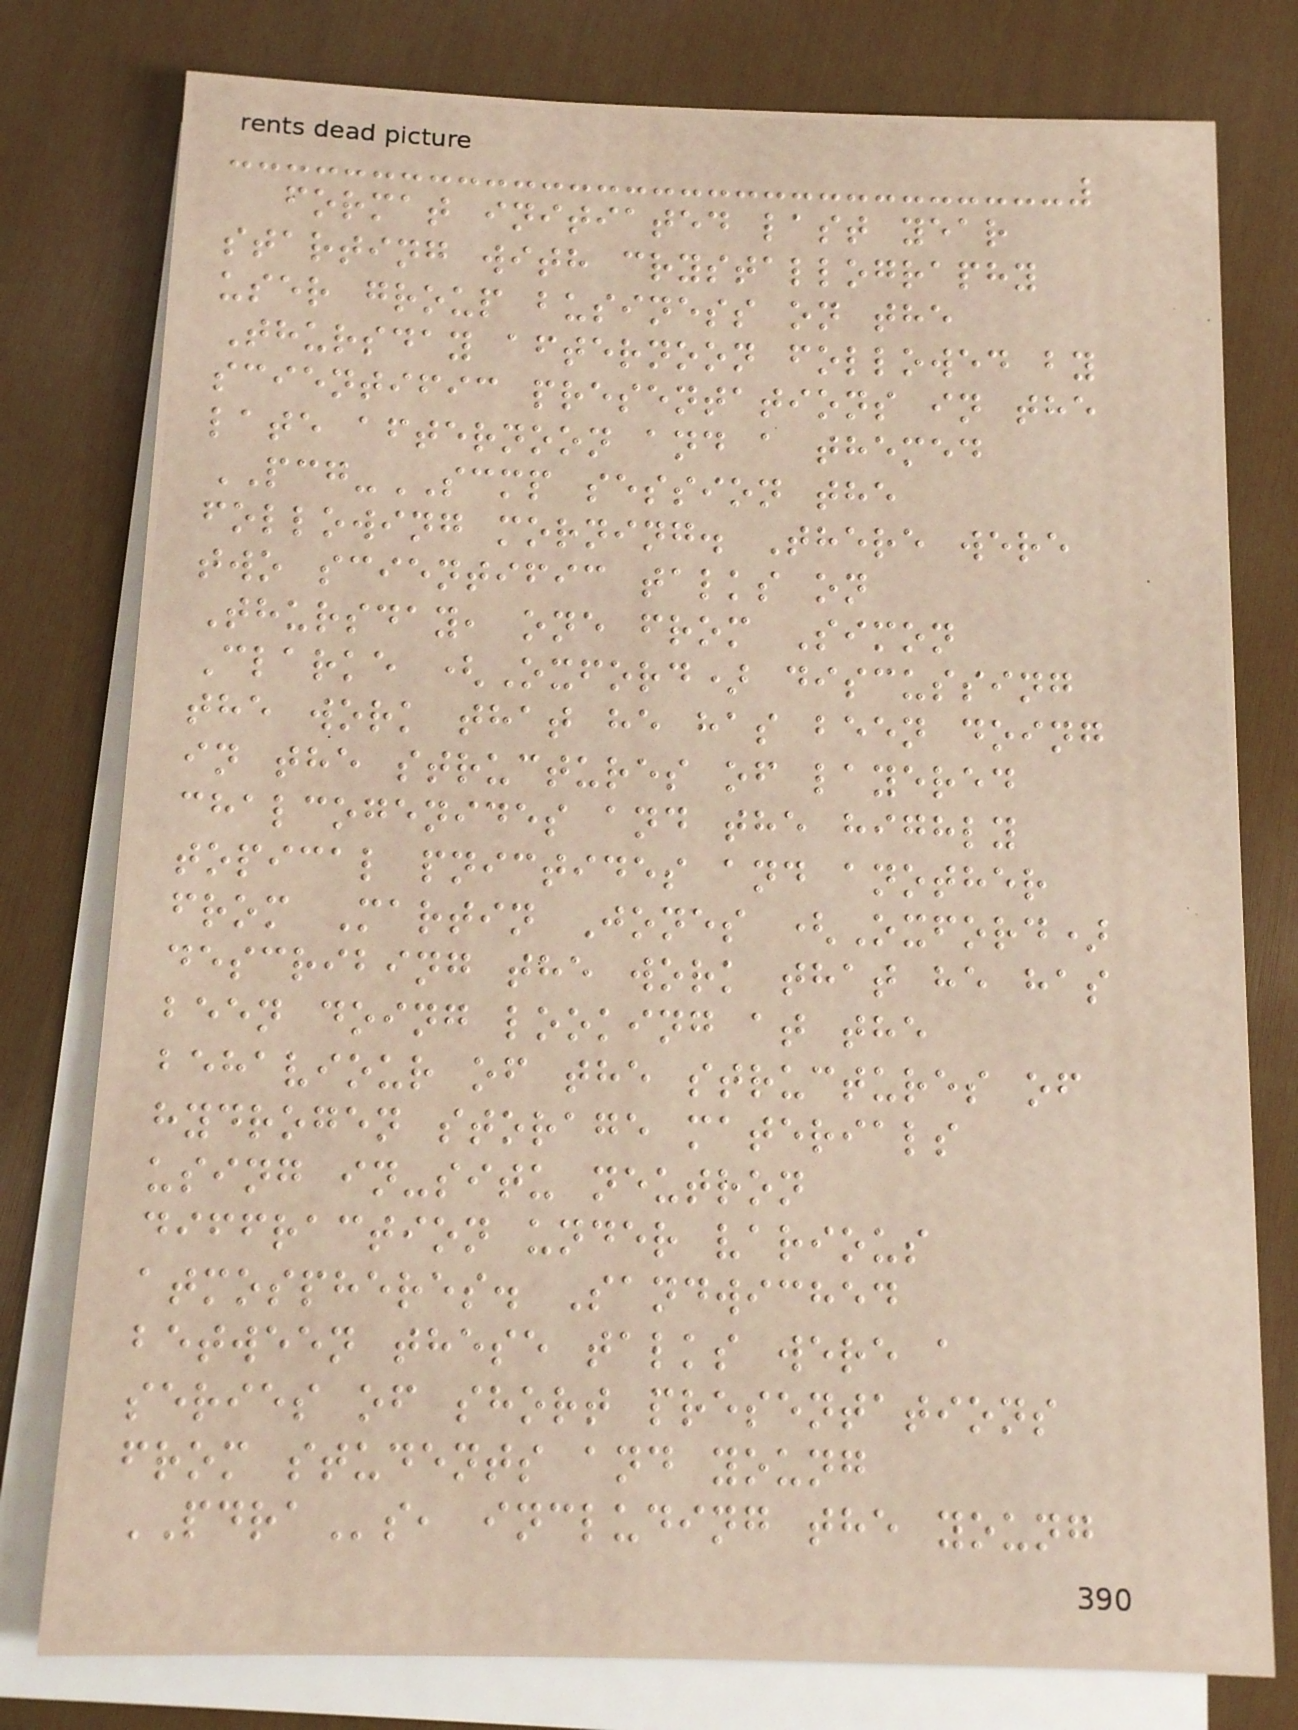format initiated last year
starting with crystallography
user group business on the
Thursday afternoon followed by
scientific presentations in the
late afternoon and a themed
PCG-SCMP session the
following morning. There were
two scientific talks on
Thursday, one from Simon
Clarke (Oxford) discussing
the work that he has been doing
in the structures of layered
chalcogenides and the highly
topical pnictides and another
from Martin Jones (Oxford)
describing the work that he has
been doing looking at the
behaviour of the structures of
hydrogen storage materials
using in-situ neutron
diffraction under various
atmospheres. Sandwiched
between these talks were a
series of short presentations
from students and young
PDRAs, including the young
